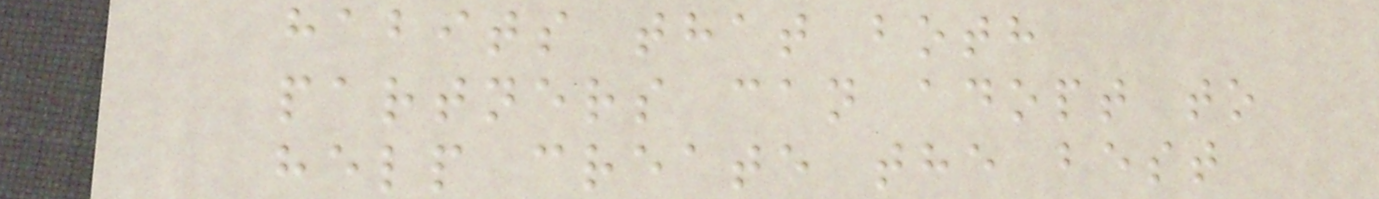habits that both
partners can adopt to
help create the best
